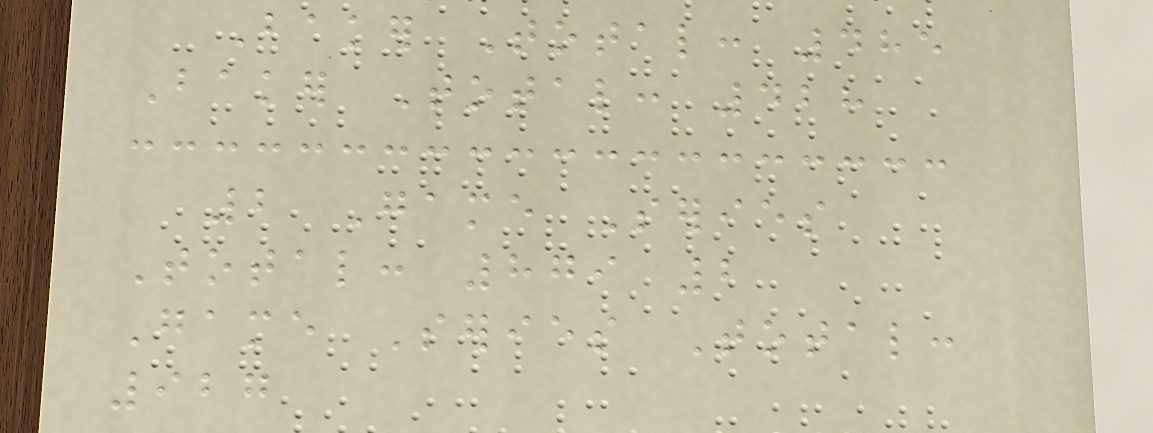Baker Total: 485
Baker Total: 428
2 Game Series
Total: 879 2
Game Series Total:
927
